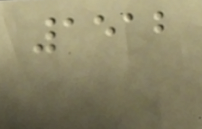1512
